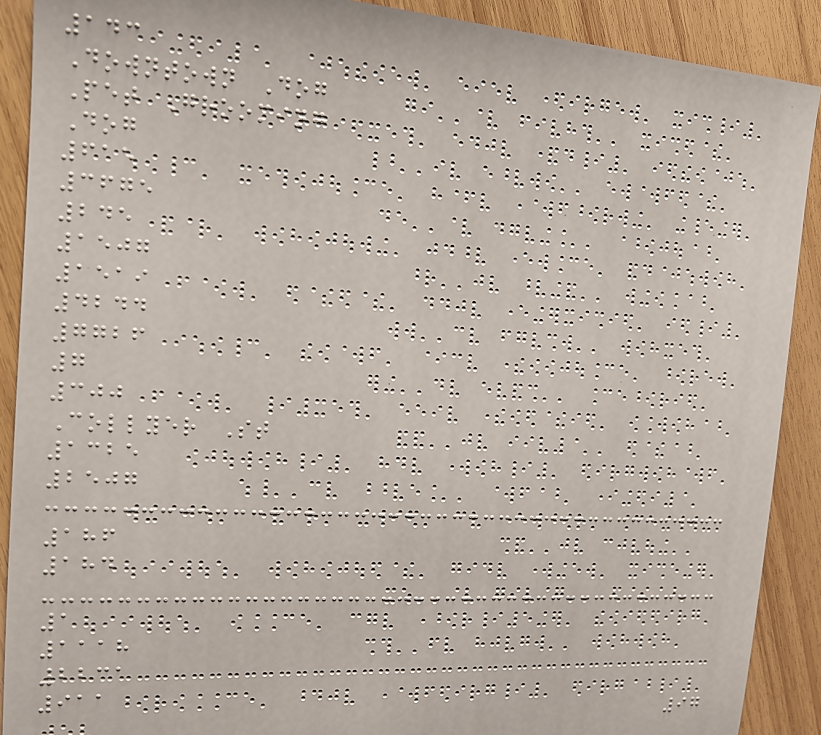143
Downtown Dog
Pet Grooming
Dog
615
3675
245
1507
1519
4244
7726
7
300
Collyer St
1325
2507
186
184
1
1118
2231
911
97
